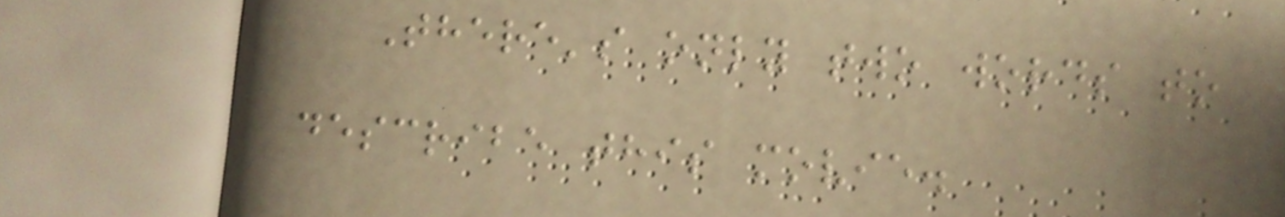There's only two words to
describe this movie.
